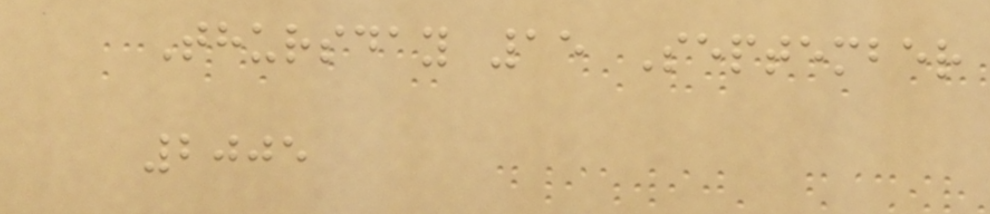Thursday 15 September
2005
